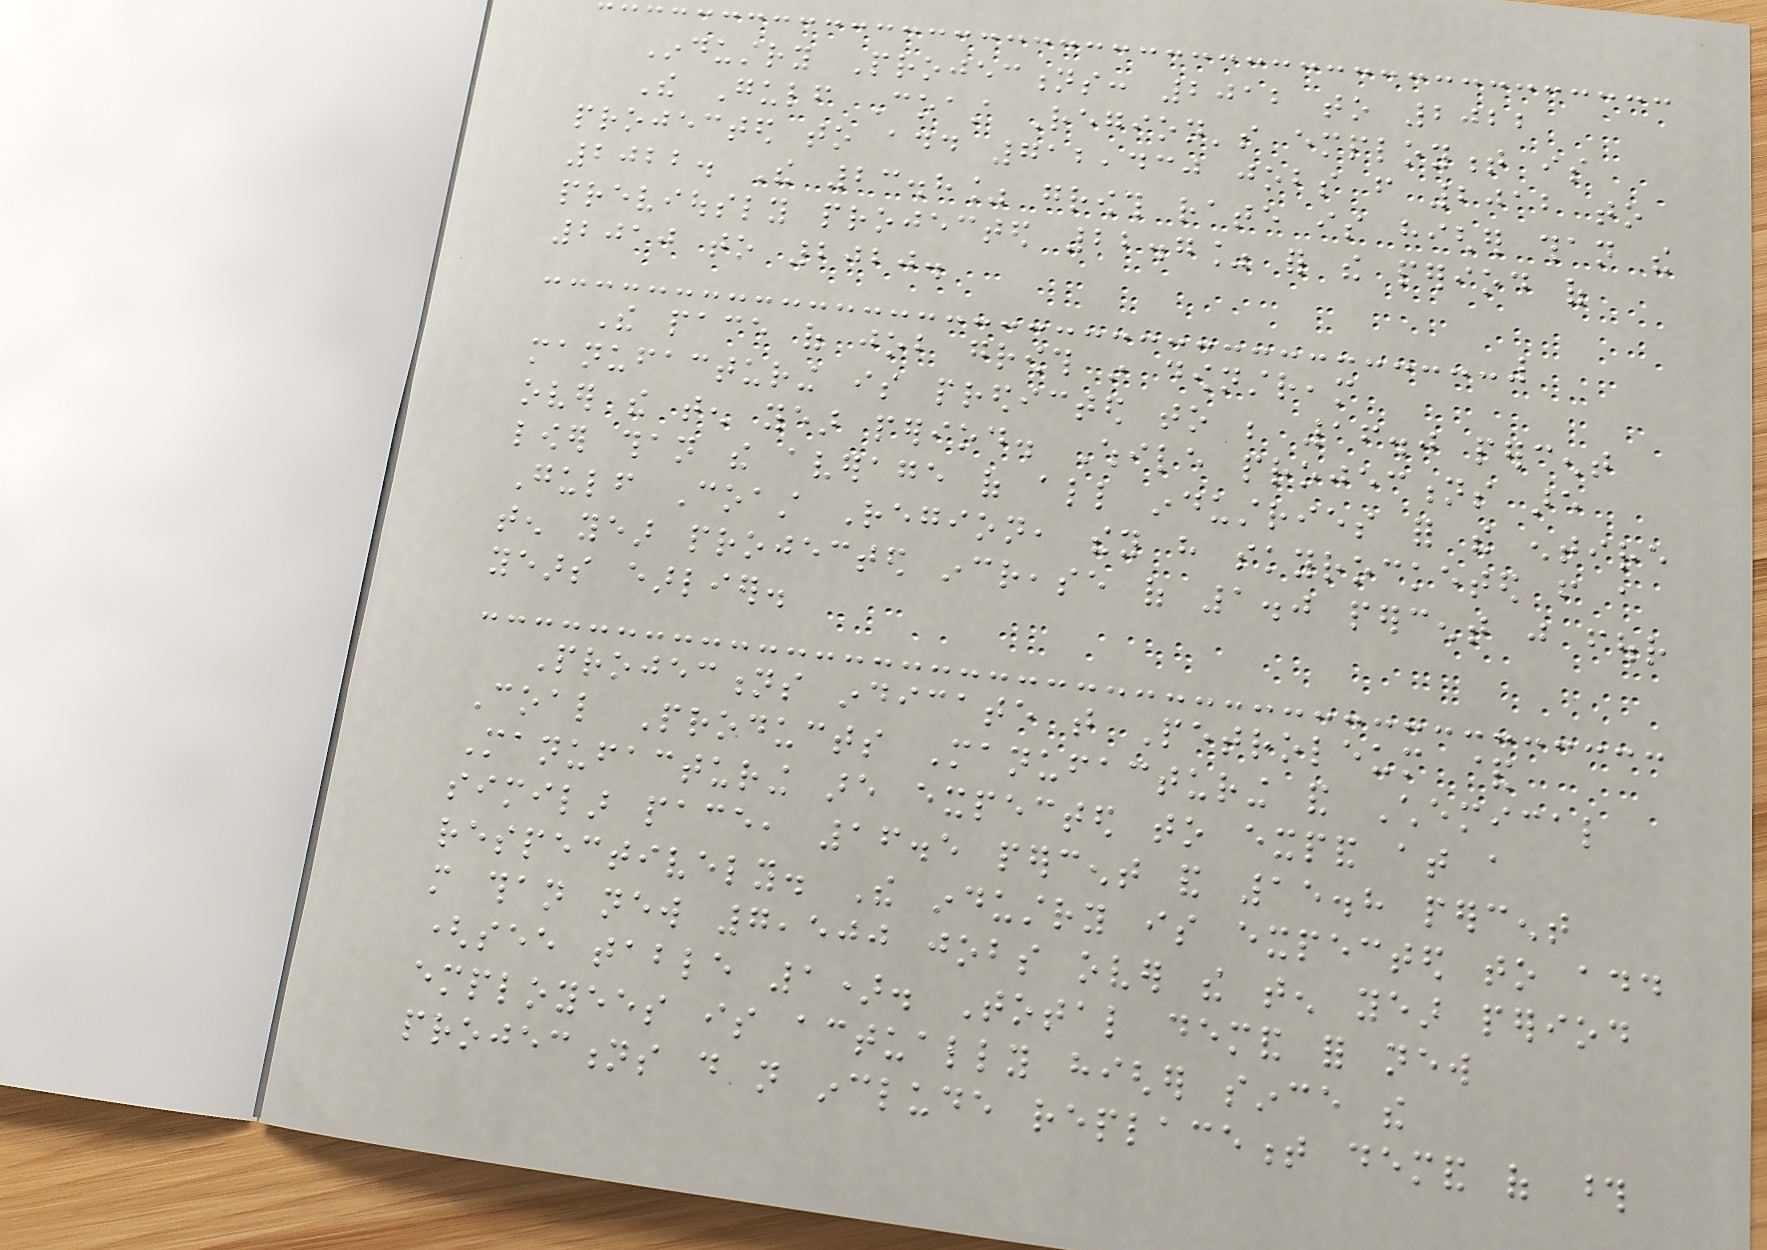Industry Projections: 2012 to 2022
The Gulf Coast Region's employment is
projected to add 712,430 jobs from 2012 to
2022. The 23.8% growth rate is higher than the
previously projected 22.7% for the period of
2010 to 2020.
The pace of job growth in downstream
manufacturing is predicted to be 16.0 percent
over the ten year period. While projections are
lower than the average of all industries for the entire
Gulf Coast Region, they have skyrocketed from a
ten year projected increase of 1.0 percent just four
years earlier.
Projections indicate that Petroleum &
Coal Products Manufacturing and Chemical
Manufacturing are expected to expand at a
similar pace, 16.5 percent and 15.8 percent
respectively. The industry is expected to add
more than new 7,500 jobs over the ten year period
(see table 1). Total demand for new
employees is actually higher since the
projections do not include replacement demand of those
